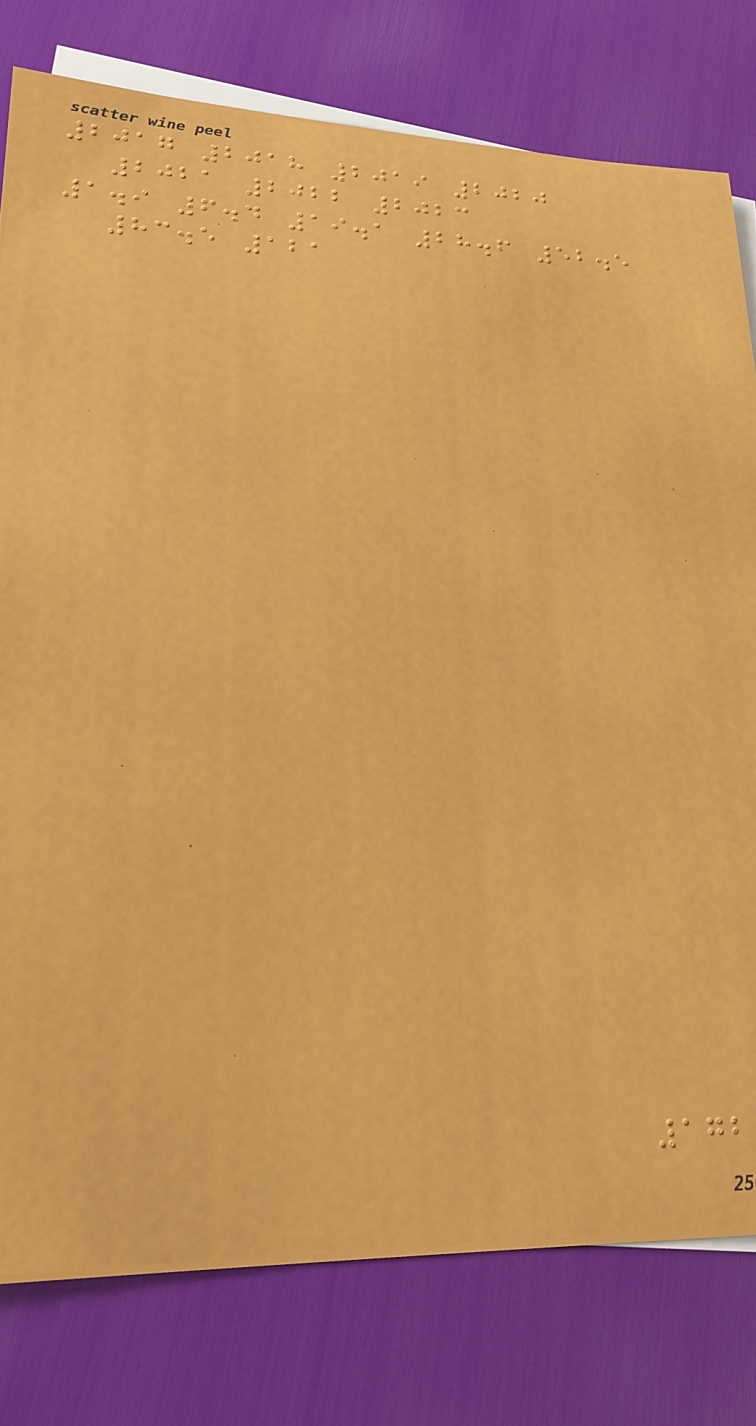2017 2018 2019 2020
2021 2022 2023
1.9 6.4 19.1 28.6 52.5
83.5 121
172
